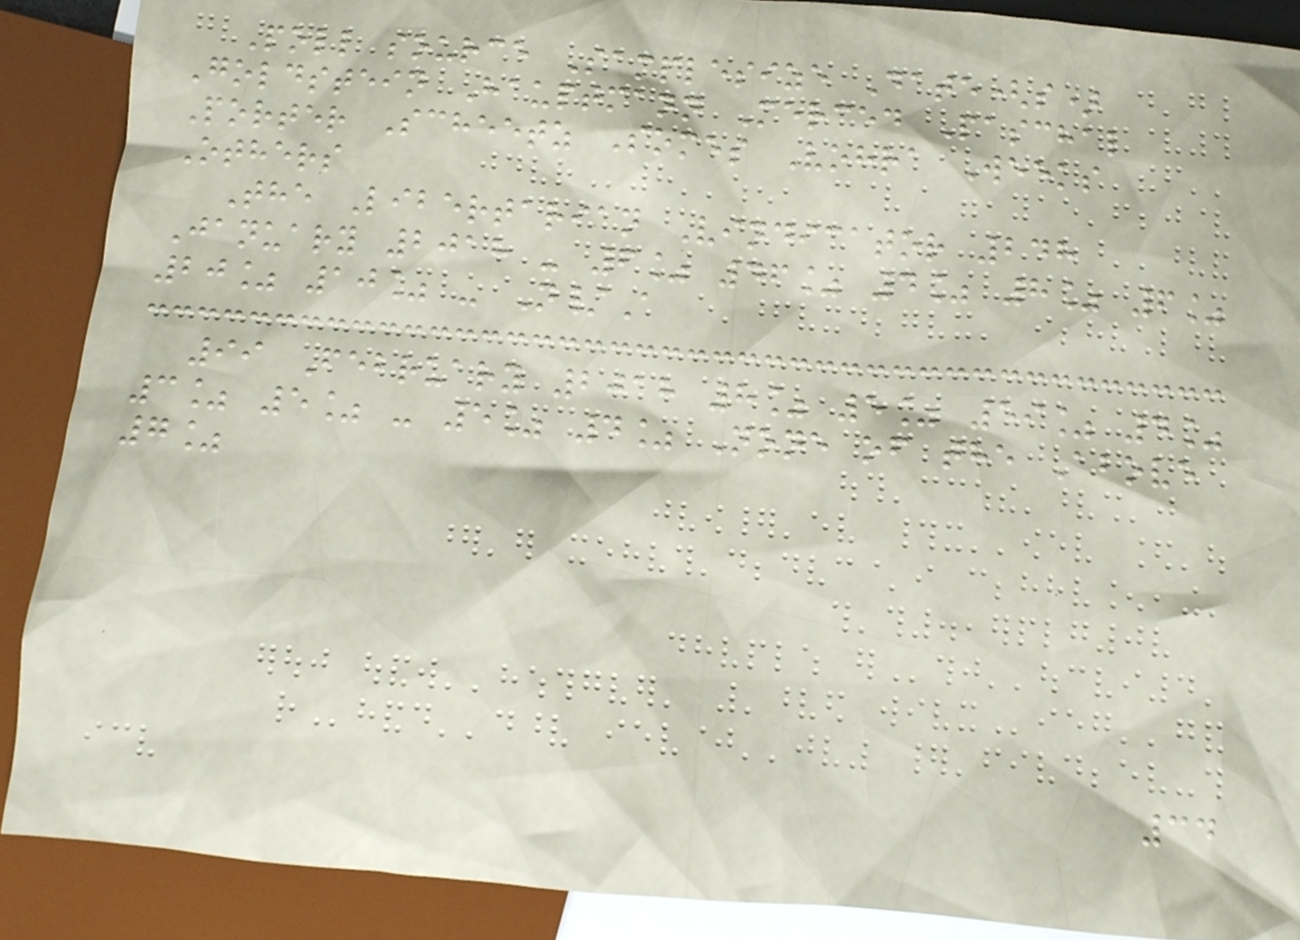Poll source Samplesize Date(s)
Goldstein Hauptmann Merced Paschal
Porter Scheetz Somes Vohra Weeks
Others
The Libertarian Vindicator 248
January 2018 - 6% 46% 4% 8% 6%
20% 10% - N/A
99 February 2018 8% 5% 59% 4%
3% 5% - 5% 4% None of the Above
7%
34
